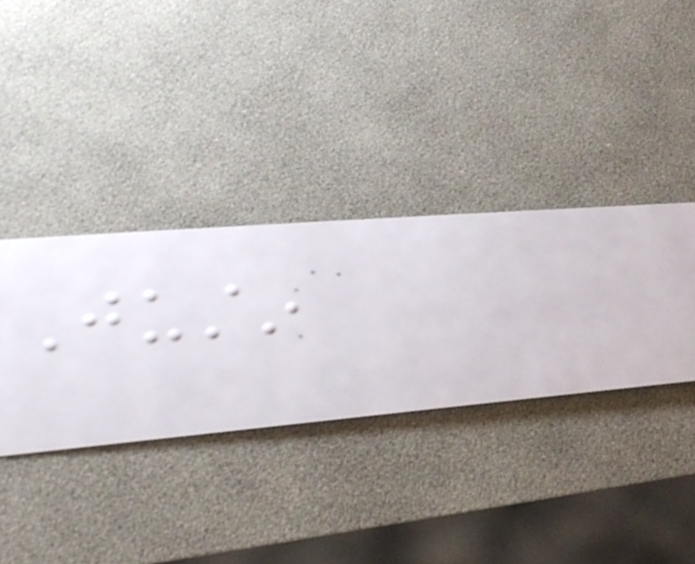Justin
